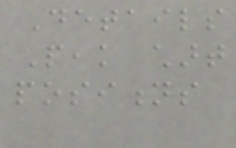Details
Peak chart
positions
